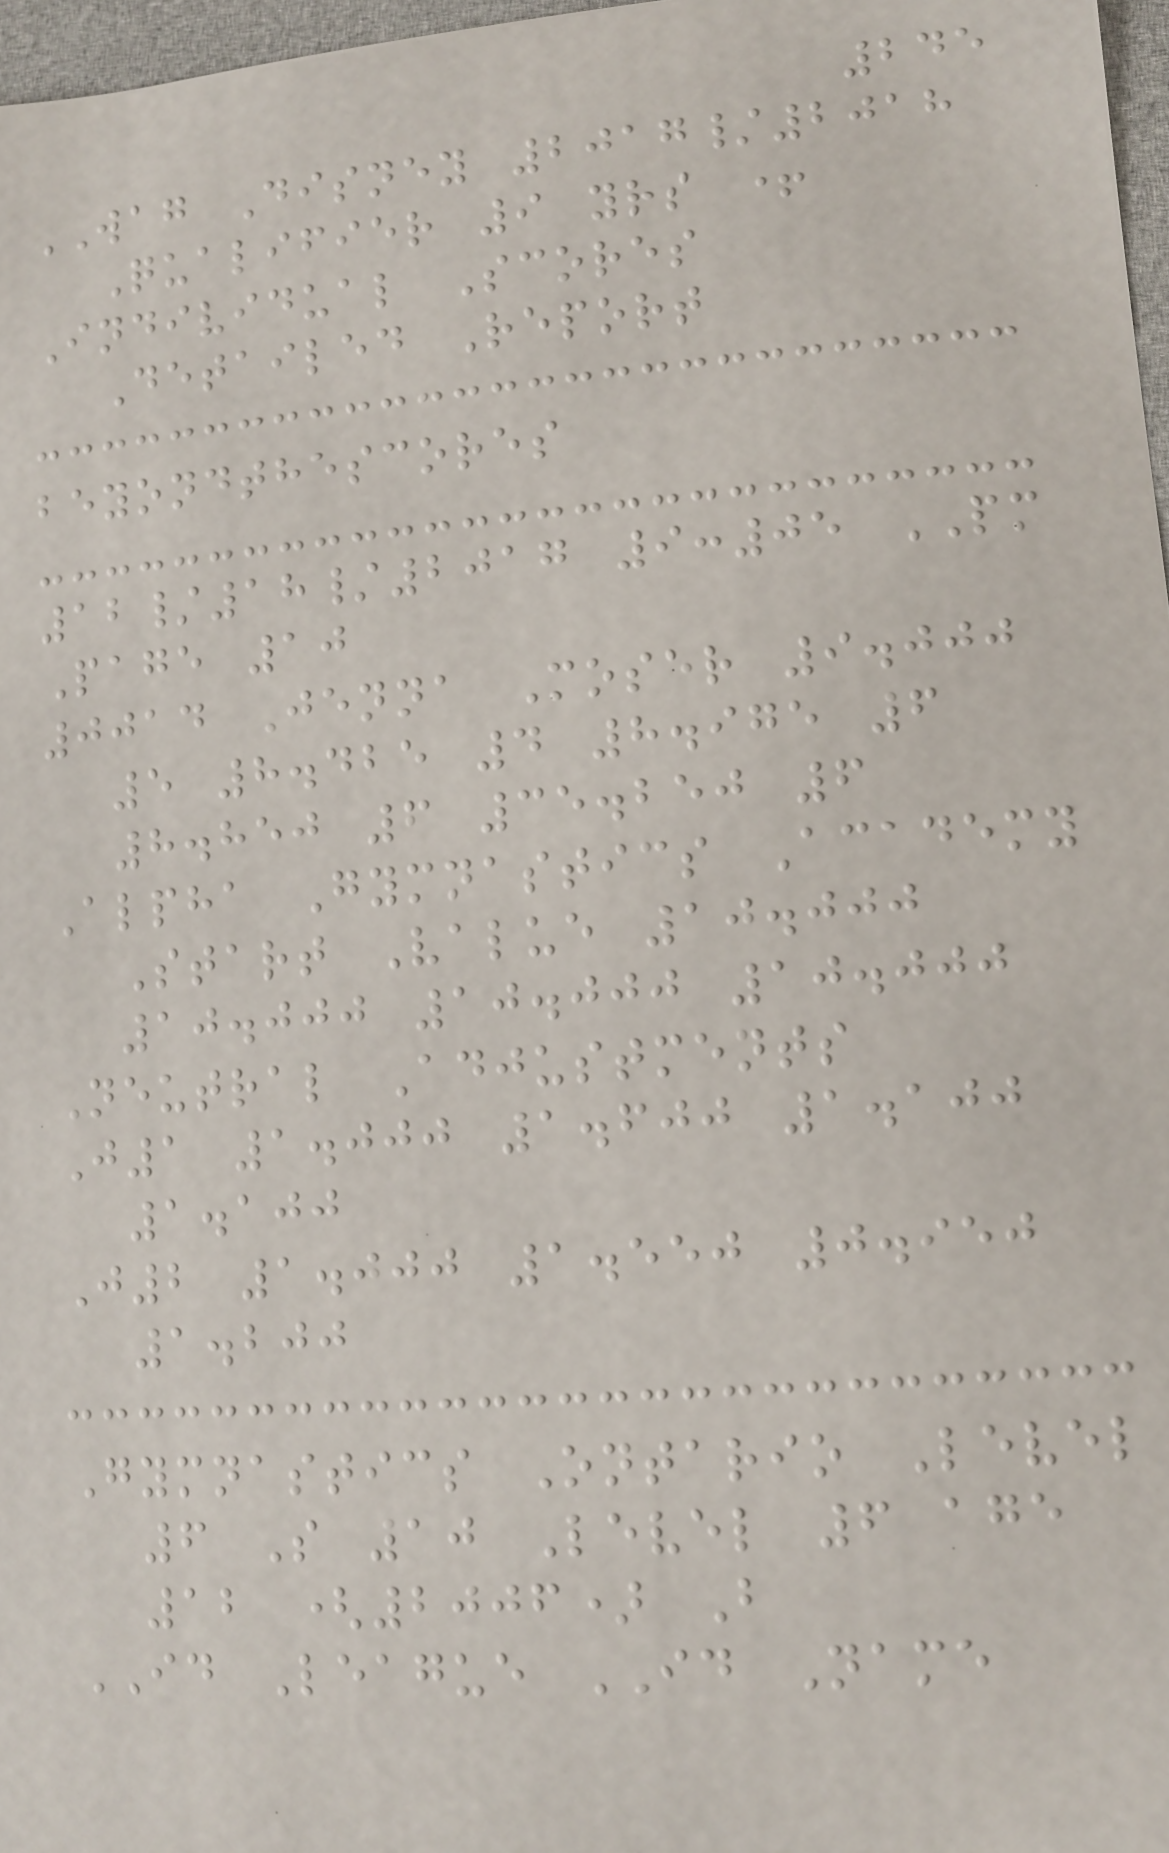245
WAG Disney 2017/2018
Qualifier 9 yrs +
Individual Scores
Detailed Report
beyondthescores
12/18/2017 9:05 PM
Page 10
0014 Jenna Moser 9.000
5 8.425 4 8.975 6
8.850 6 35.250 6
Alpha Gymnastics Academy
Start Value 10.000
10.000 10.000 10.000
Neutral Adjustments
J1 1.000 1.600 1.100
1.100
J2 1.000 1.550 0.950
1.200
Gymnastics Ontario Level
6 S 10 Level 6 age
12 (2006) B
ID League ID Name
